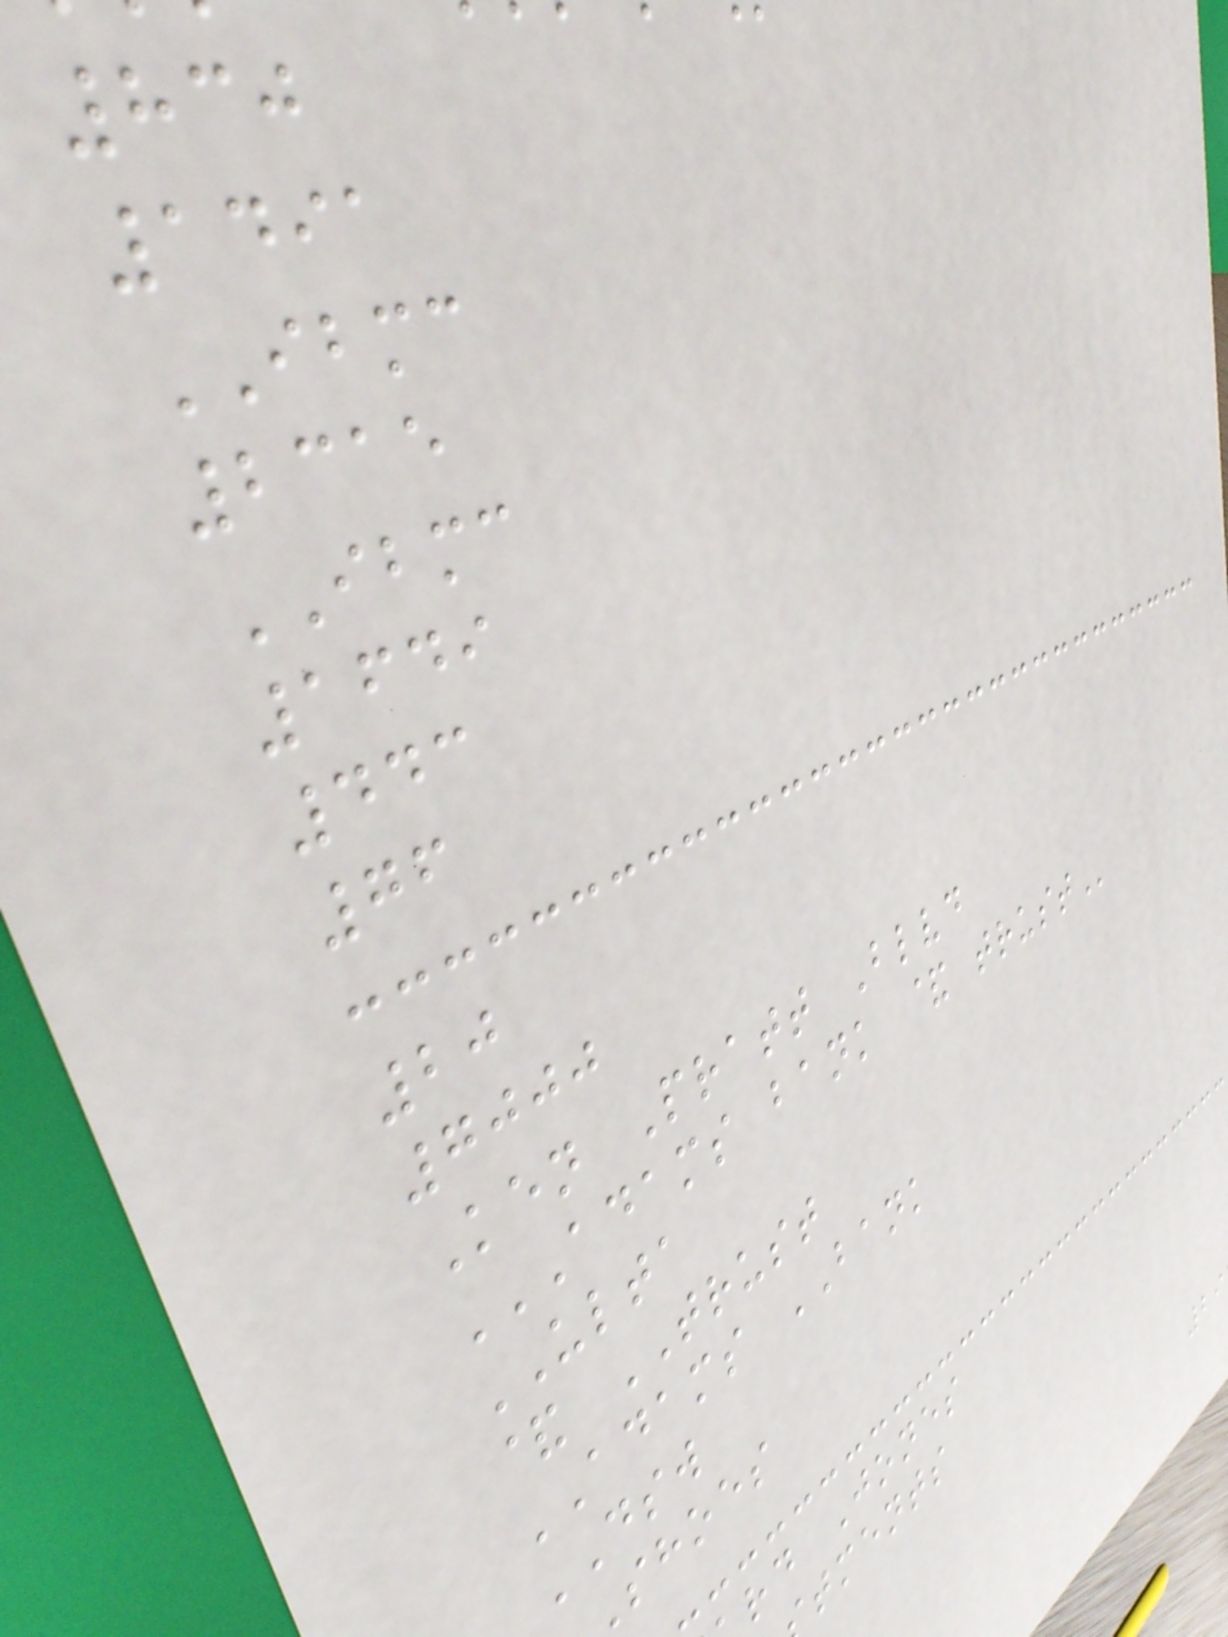830
1491
IBMC
2315
IBMC
1649
443
76
20
7000
Ken Pratt Blvd
ADAMS BANK & TRUST
ULTA
& TRUST
ADAMS BANK
DSW
shoes
rd Jones
tments
